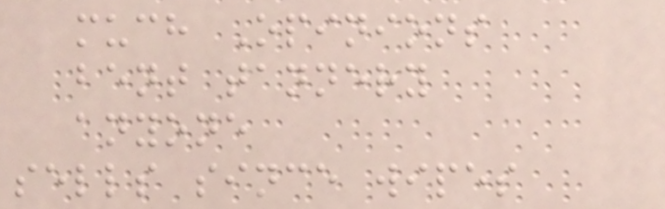much Opinions
bent tannery
anyone
sells since wipes
